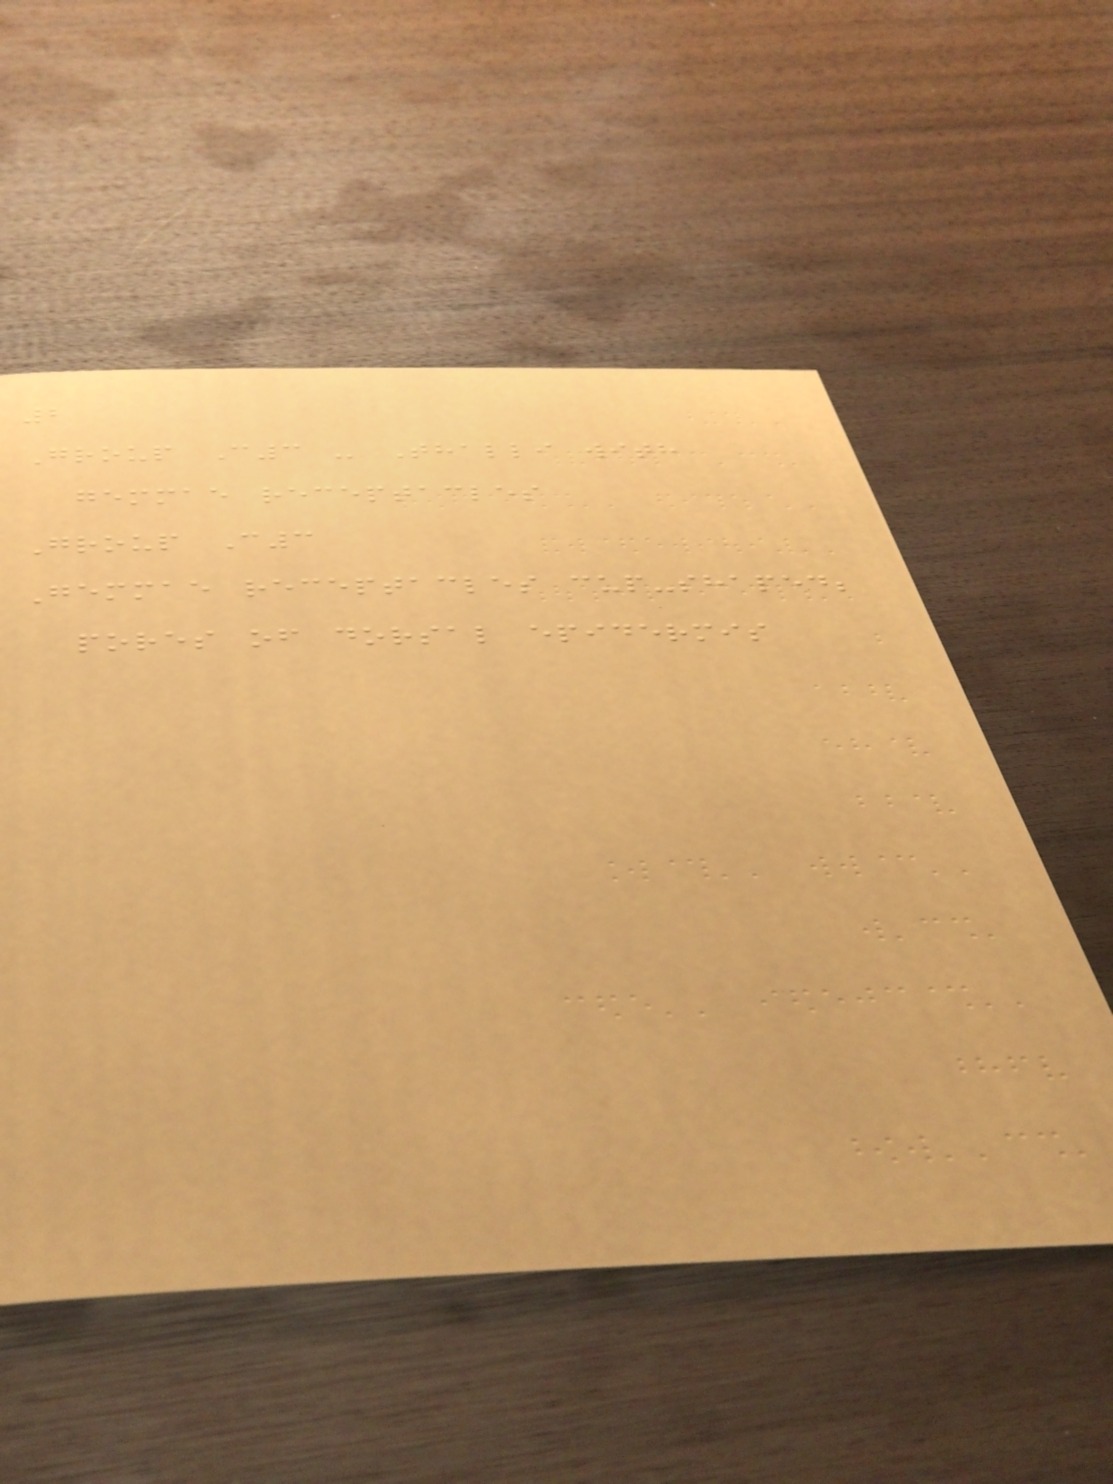2
Group C3 - Thalli with
gemmae receptacles
Group C3
Gemmae receptacles cup-shaped;
pores of dorsal epidermis
